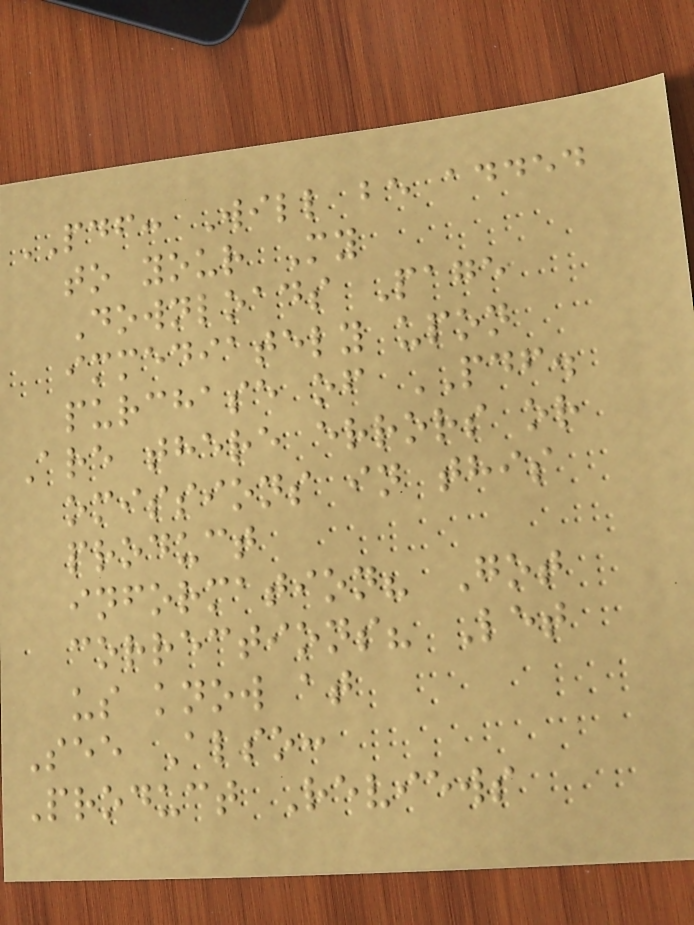PDF: Will be added
to your My
Downloads Page
immediately upon
purchase of PDF.
Are there errors or
omissions in this
product
information? Got
corrections? Let
us know at
See Also:
Product Reviews
